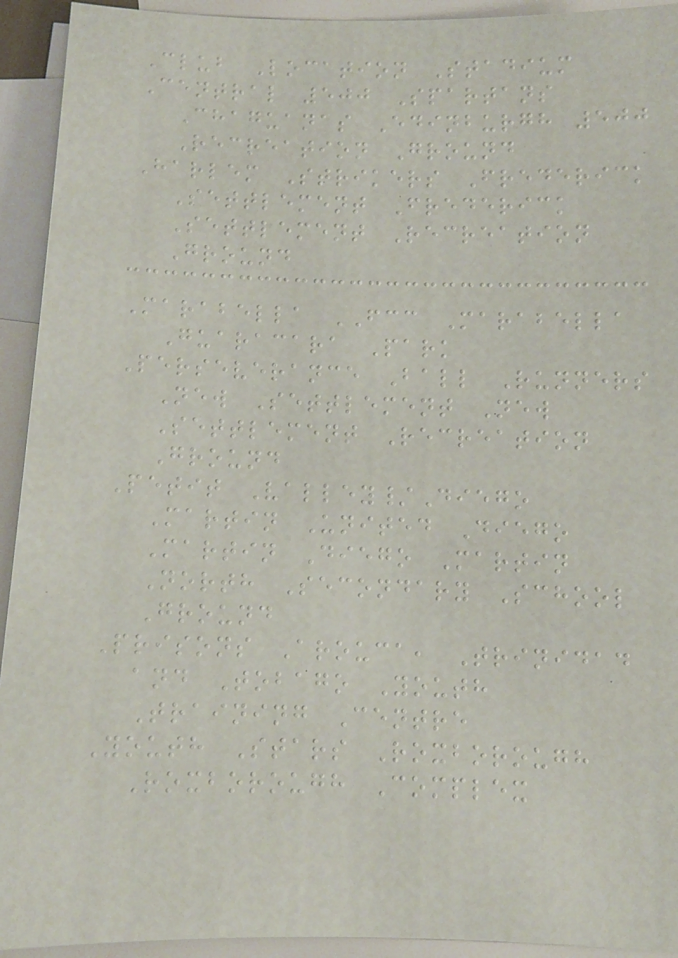Club Location Stadium
Central 500 Spartans
Chaguanas Edinburgh 500
Recreation Ground
Harlem Strikers Frederick
Settlement Frederick
Settlement Recreation
Ground
Marabella FCC Marabella
Guaracara Park
Perseverance Ball Runners
New Settlement New
Settlement Recreation
Ground
Petit Valley/Diego
Martin United Diego
Martin Diego Martin
North Secondary School
Ground
Prisons Arouca, Trinidad
and Tobago Youth
Training Centre
Youth Stars Roxborough
Roxborough Complex
